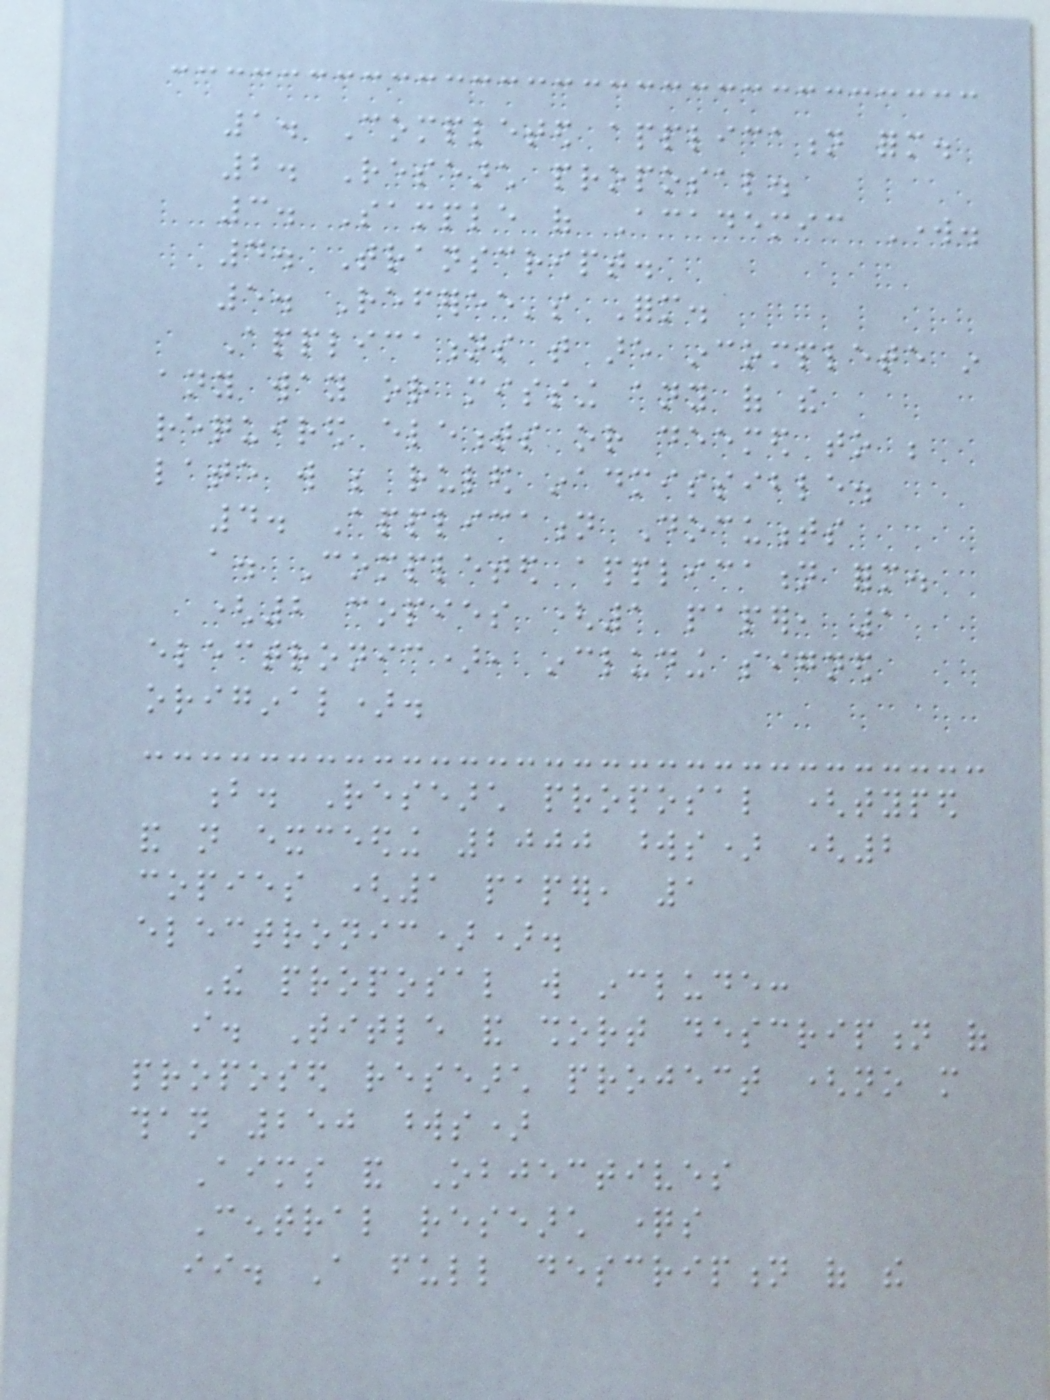1. Completed application form.
2. Research proposal.
3. Sample of Academic Work.
4. Transcript.
5. Referee's Form.
Applications that are incomplete in
any way or missing any of the
required elements or deemed to be
late will be ruled inadmissible.
4. Application Documents
a. Completed application form.
(2 copies (1 paper, 1
electronic), including signed
original).
b. Research proposal (typed
and not exceeding 2000 words) (2
copies (1 paper, 1
electronic)).
The proposal will include:
i. Title and short description of
proposed research project (no more
than 250 words)
Aims and Objectives
Central research questions
ii. A full description of the
